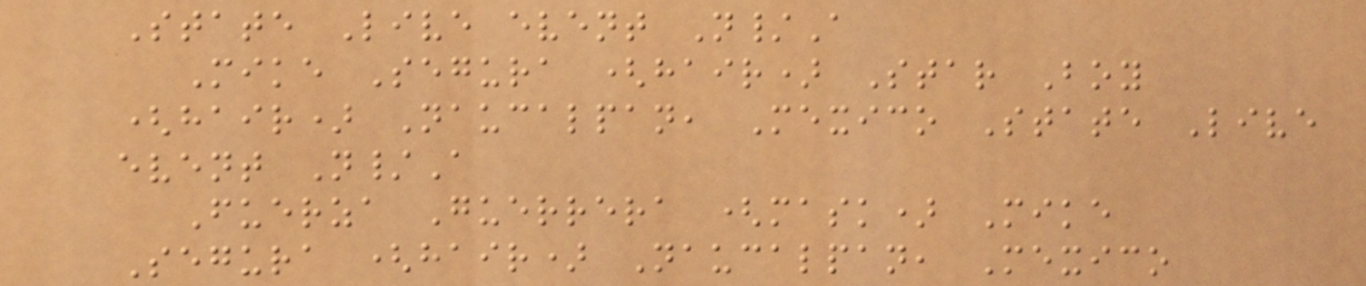State Live event N/A
Mike Segura (hair) Star Boy
(hair) Naucalpan, Mexico State Live
event N/A
Fuerza Guerrera (mask) Mike
Segura (hair) Naucalpan, Mexico
